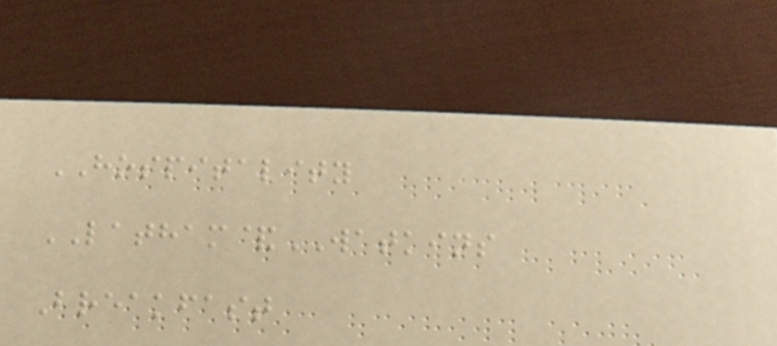HOSPITALITY
LATHAM&WATKINS
Breakfast
